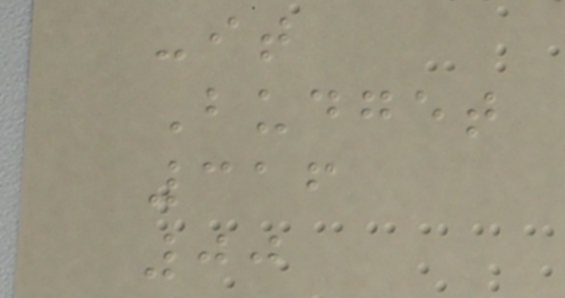-it
Budget
316
00
